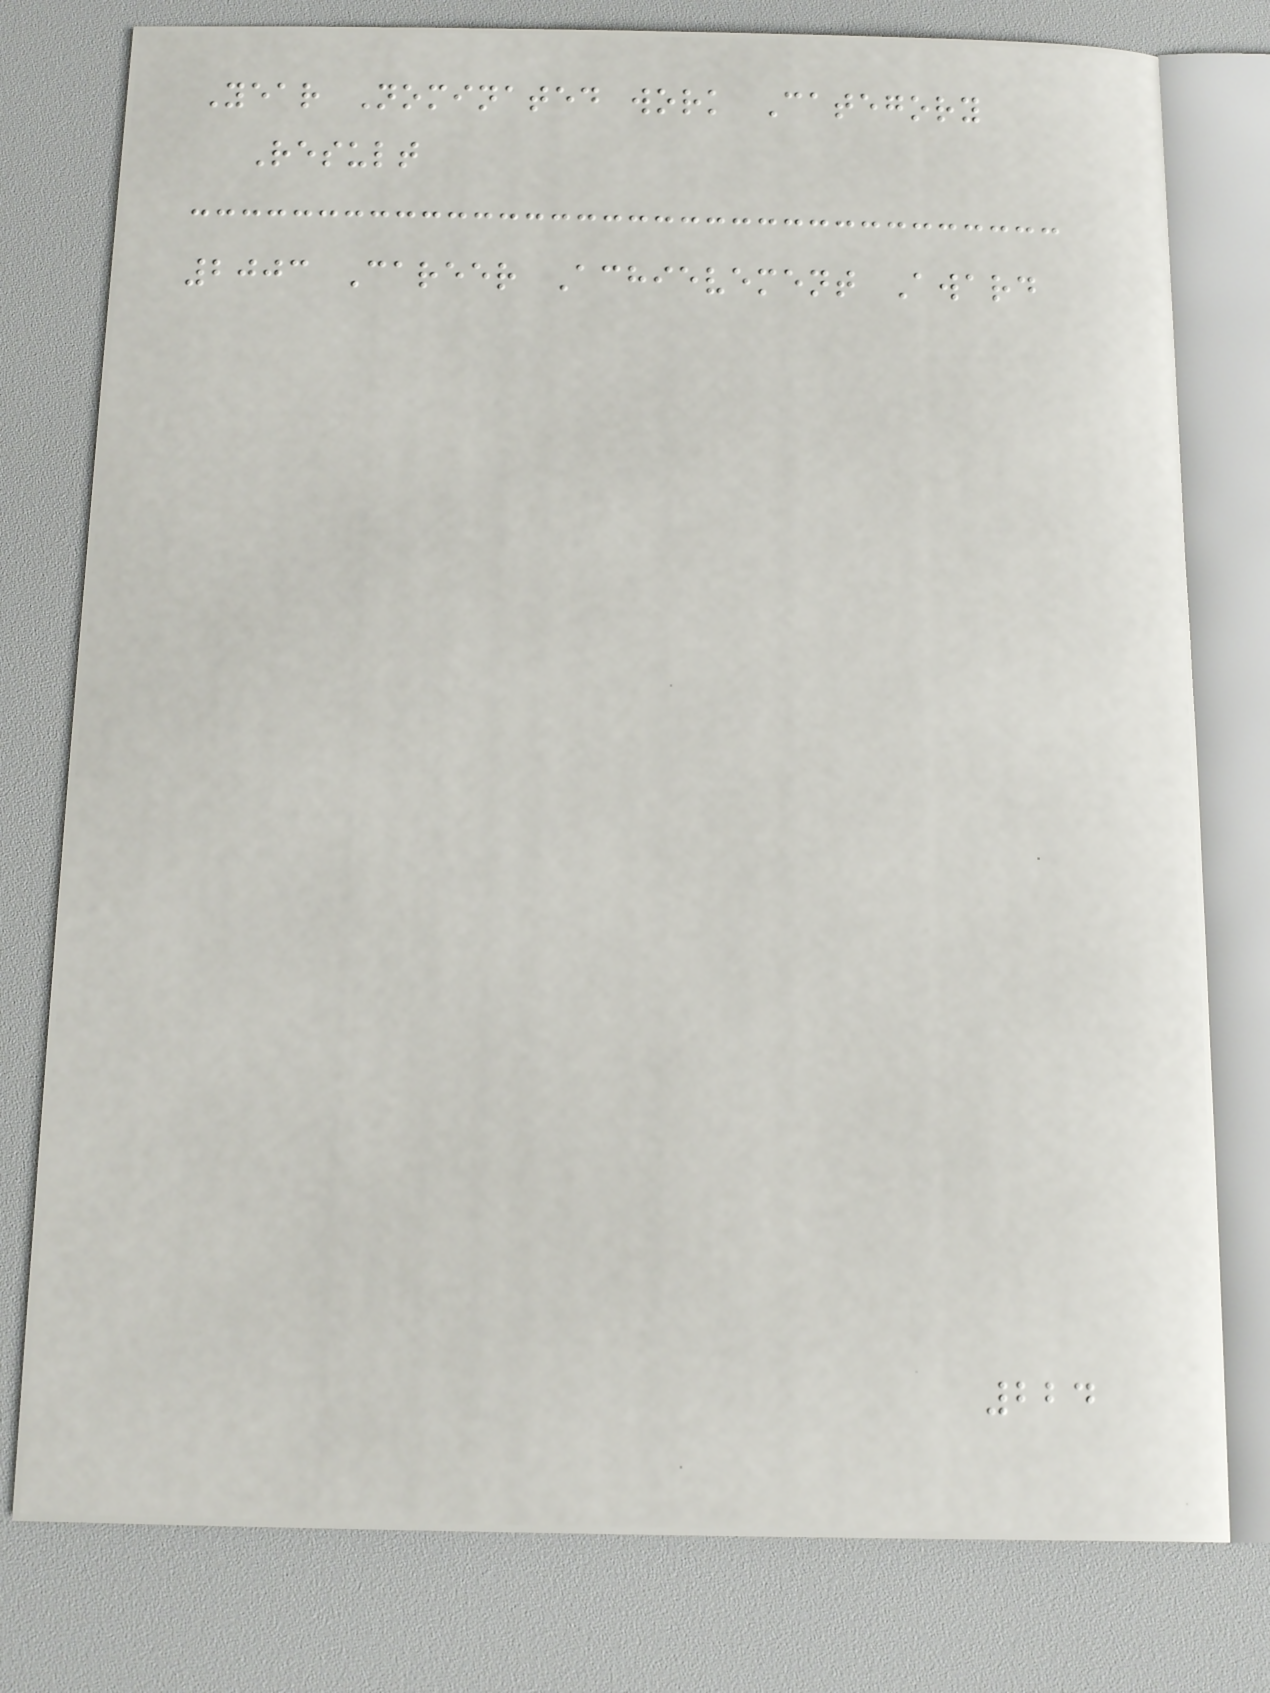Year Nominated work Category
Result
2003 Career Achievement Award
224
